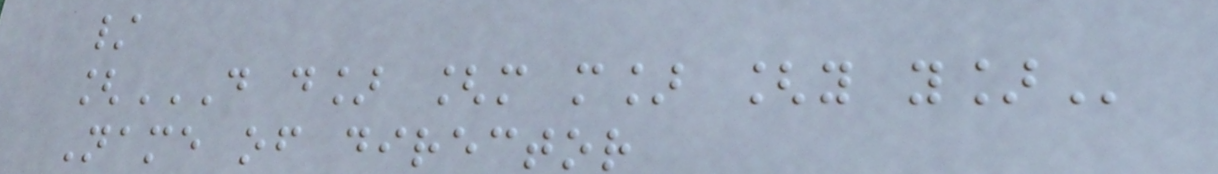/
[D D] [M M] [Y Y]
Name of director
